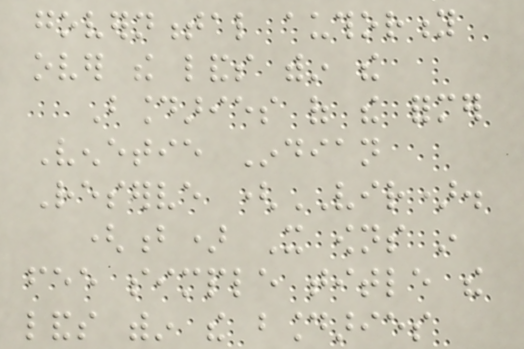governmental authority
over the lands within the
Boundaries of the former
Venetie Indian
Reserve (VIR).
(b) It owns in
fee simple title the
lands within the boundaries
